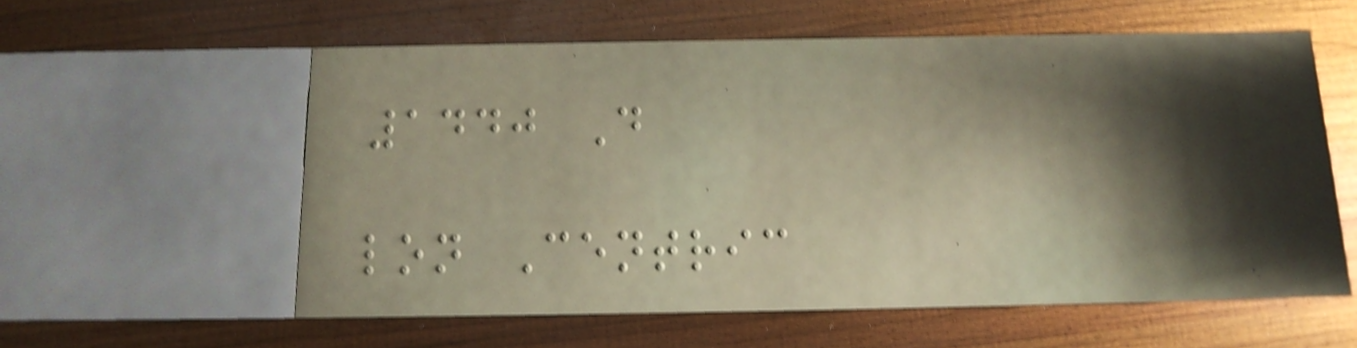1440 D
lon Centric
